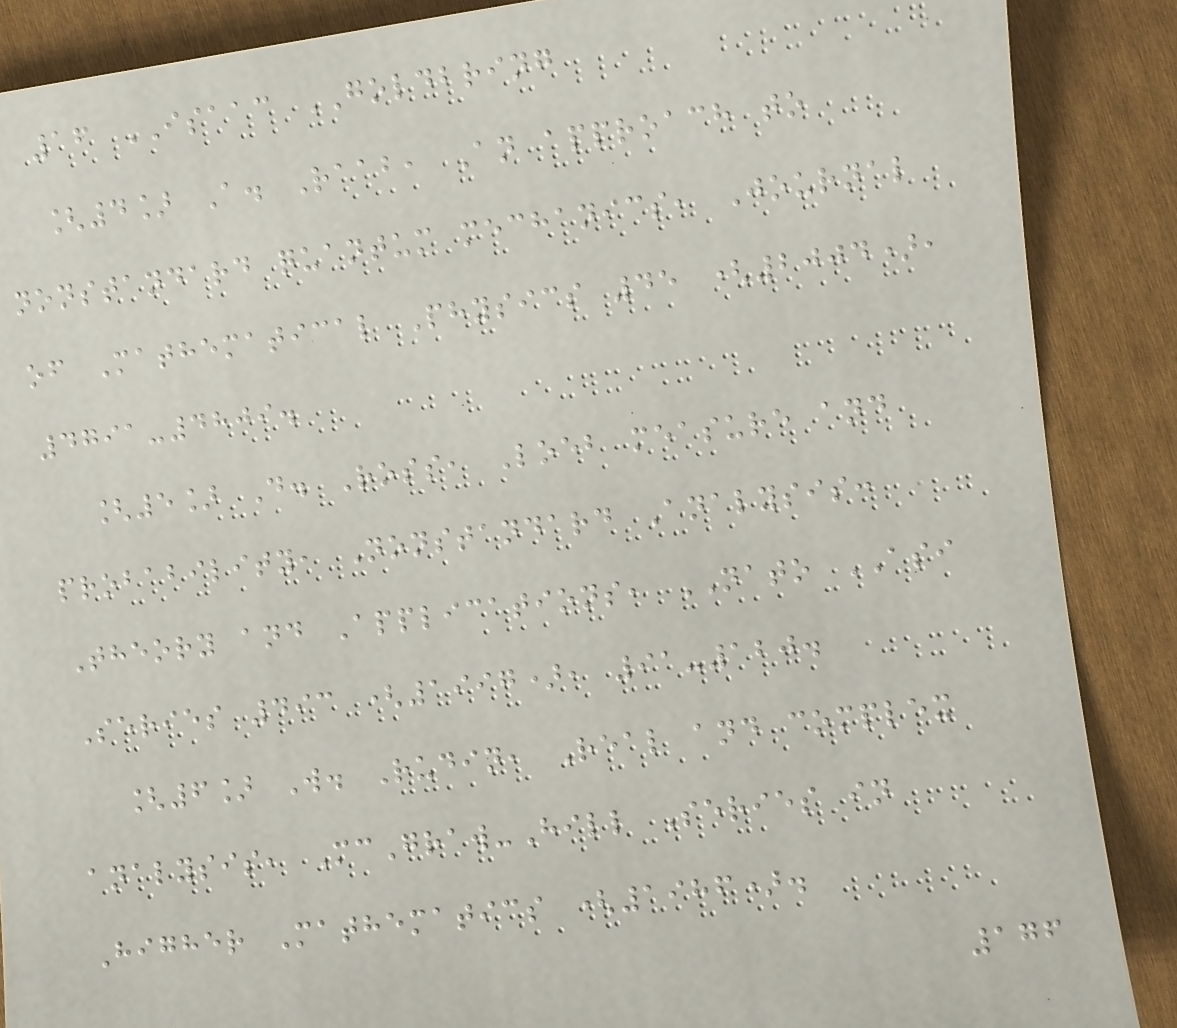16 ISAAC GOLDBRING
[4] A. Raab, An approach to
nonstandard quantum mechanics, Journal
of Mathematical Physics 45 (2004),
4791-4809.
[5] D. Ross, Loeb measure and
probability, Nonstandard Analysis:
Theory and Applications, NATO ASI
Series 493 (1997), 91-120.
[6] W. Rudin, Real and complex
analysis, McGraw-Hill Series in
Higher Mathematics (1986).
176
